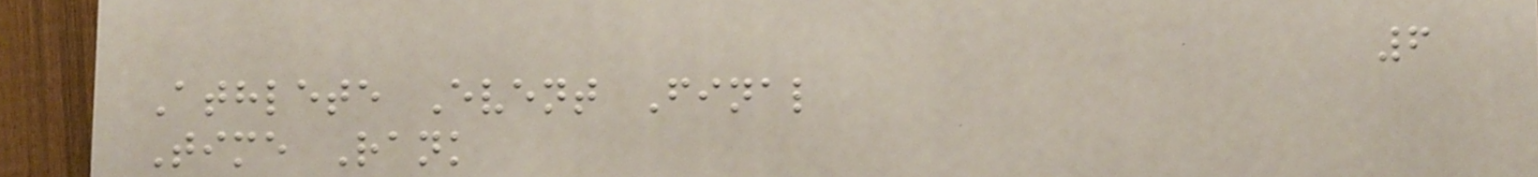6
Athlete Event Final
Time Rank
